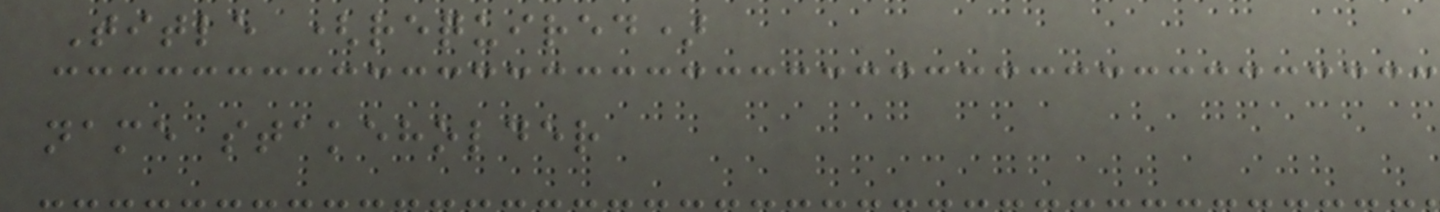Title (required)
name stakeholder
